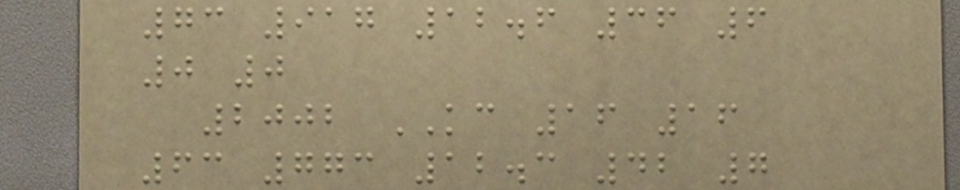73 917 12.6 36 6
0 0
2002 KC 16 16
63 773 12.3 42 7
